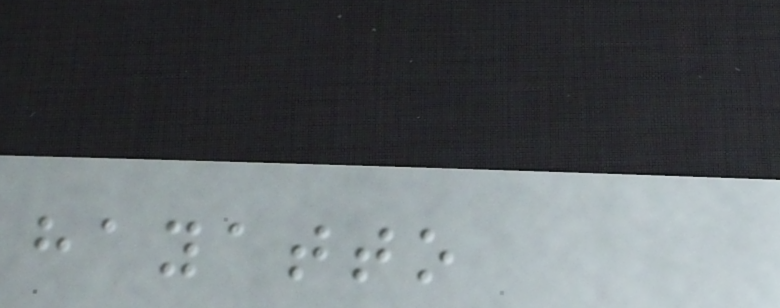hayatto
